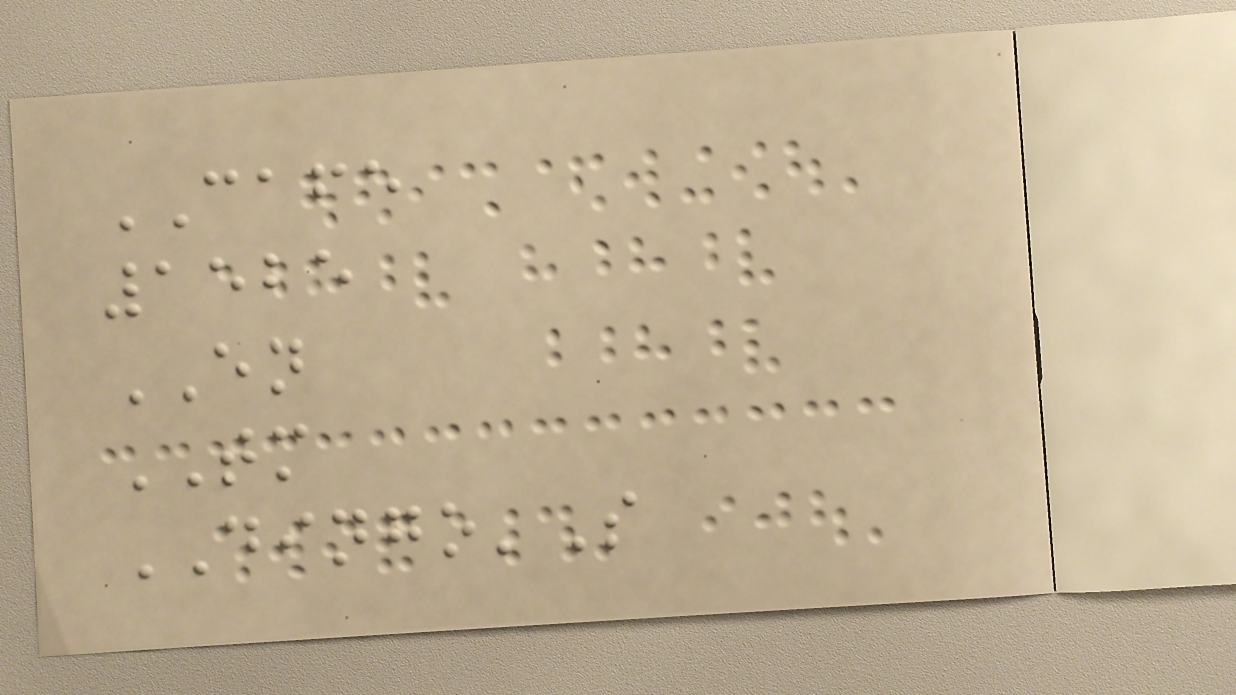CAFE
1525
EN
TM
DINGO'S
